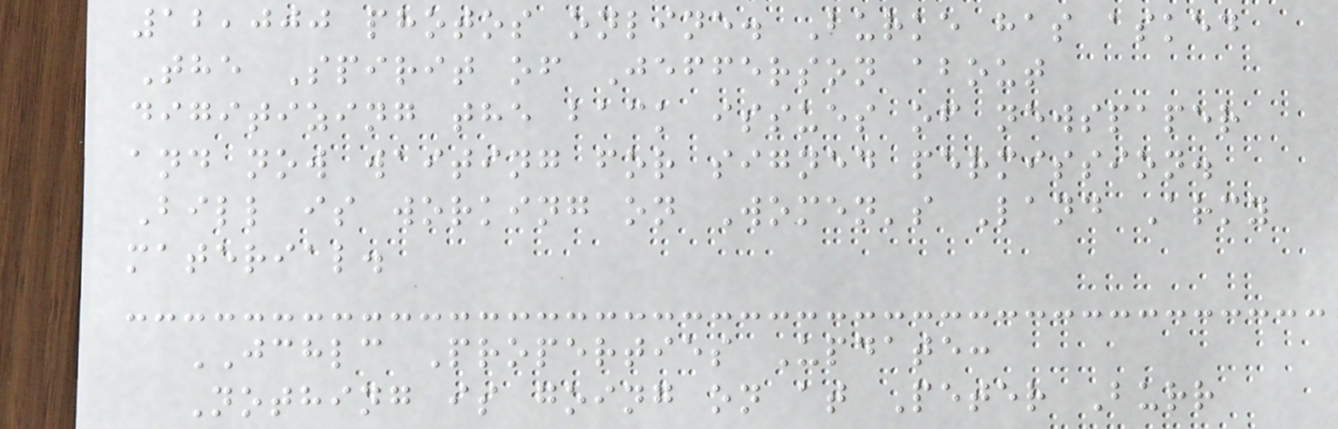12,000 photos online. Burke has asked
The Spirit of Jefferson about
digitizing the back issues of newspaper
and now waiting for signed permission.
Bill is working on Women's Land Army
material.
JCHLC Properties Update:
Nothing is going on at Peter Burr
